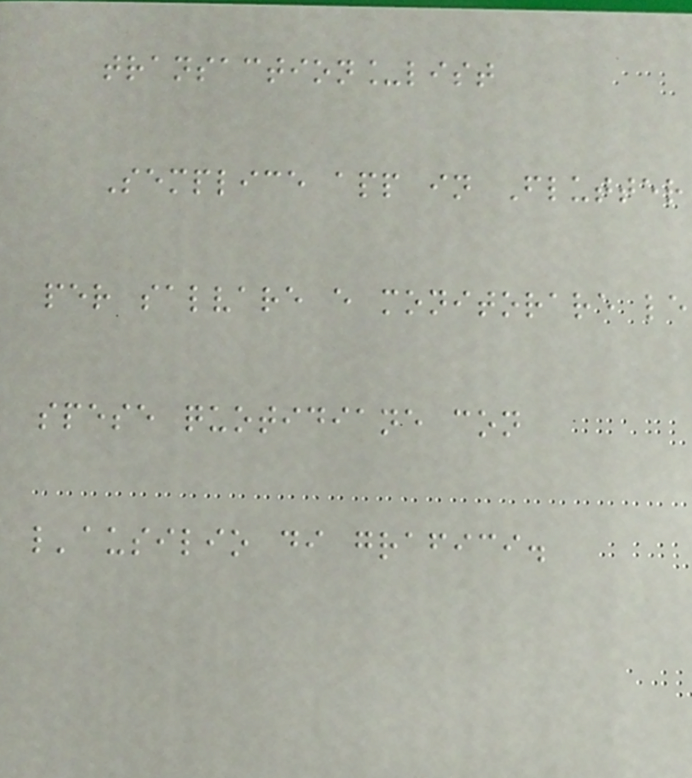transaction_list
Semplice app in Flutter
per salvare e monitorare le
spese quotidiane con
l'ausilio di grafici.
